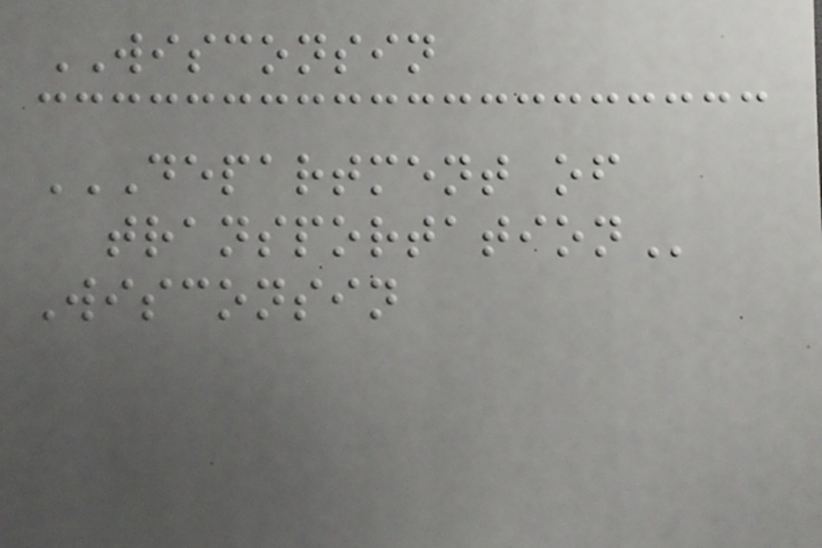WISCONSIN
DEPARTMENT OF
TRANSPORTATION
Wisconsin
